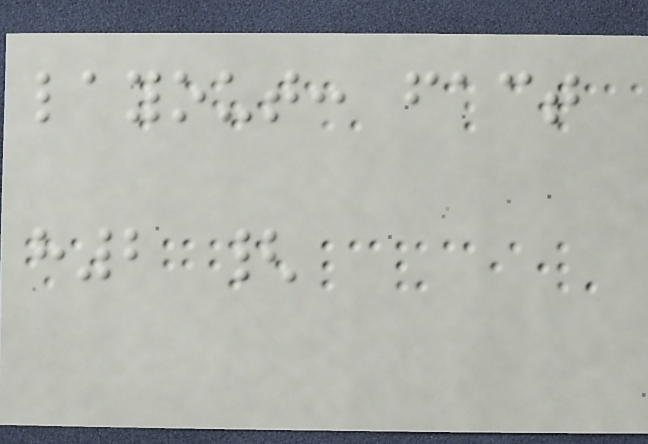layout: fact
h2 {
